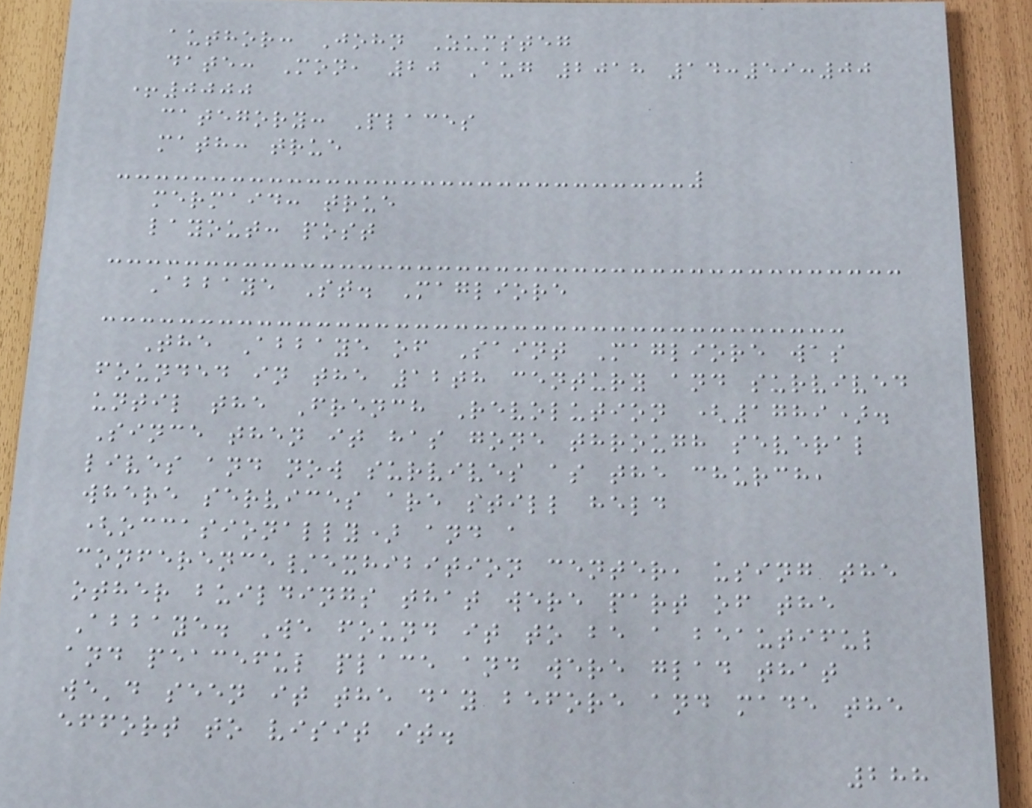author: John Zumsteg
date: Mon, 20 Aug 2018 14:59:00
+0000
category: Places
math: true
mermaid: true
layout: post
Abbaye St. Magliore
The Abbaye of Saint Magliore was
founded in the 12th century and survived
until the French Revolution (1789).
Since then it has gone through several
lives and now survives as the church,
where services are still held
(occasionally) and a
conference/exhibition center, using the
other buildings that were part of the
Abbaye. We found it to be a beautiful
and peaceful place and were glad that
we'd seen it the day before and made the
effort to visit it.
288
